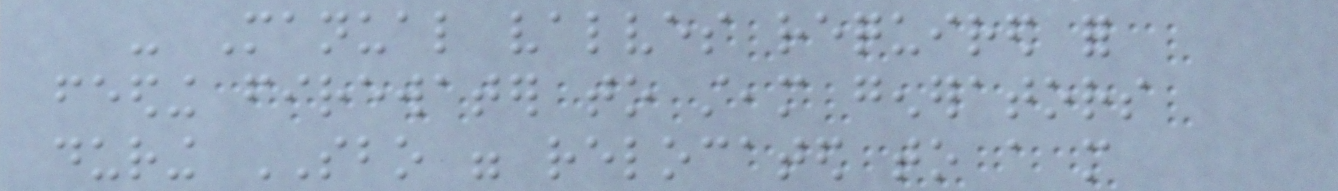- Manual valves required for
feeding firewater to steam generators
during SBO were relocated to a more
